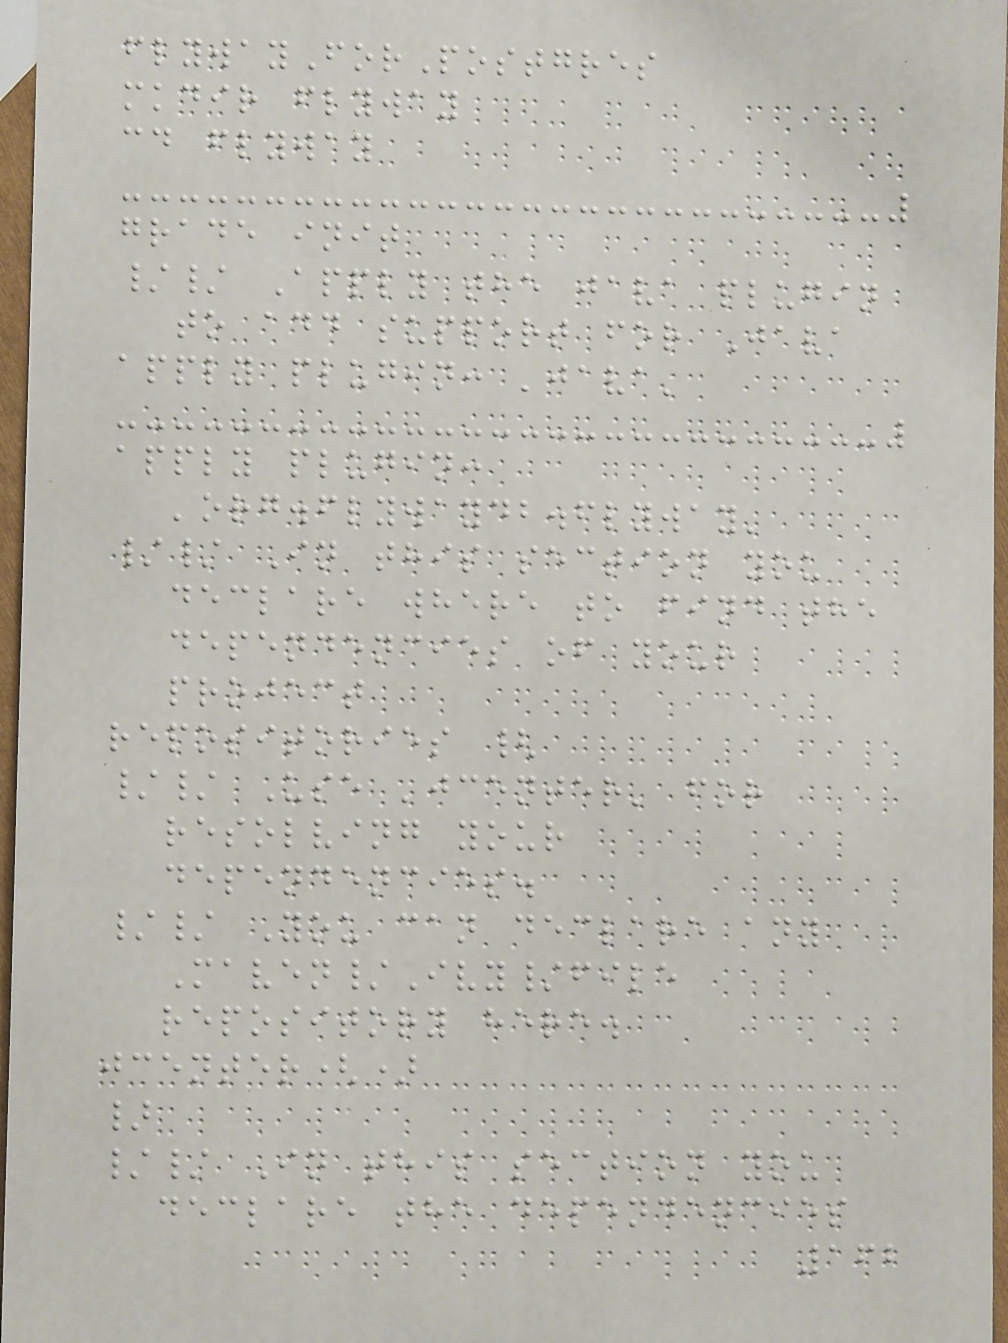flywayForPostgres
mkdir flyway
cd flyway
grade init
// Apply the java plugin
to add support for Java
apply plugin: 'java'
apply plugin:
'org.flywaydb.flyway'
// In this section you
declare where to find the
dependencies of your
project
repositories {
// Use 'jcenter' for
resolving your
dependencies.
// You can declare any
Maven/Ivy/file
repository here.
jcenter()
}
// In this section you
declare the dependencies
162
